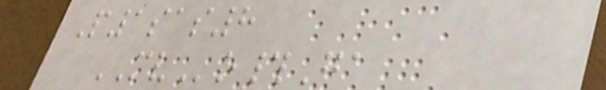P1sas8
MVo#Ga
